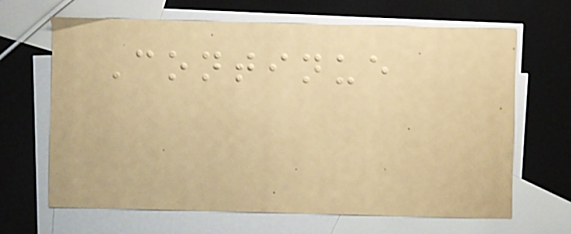Continue
